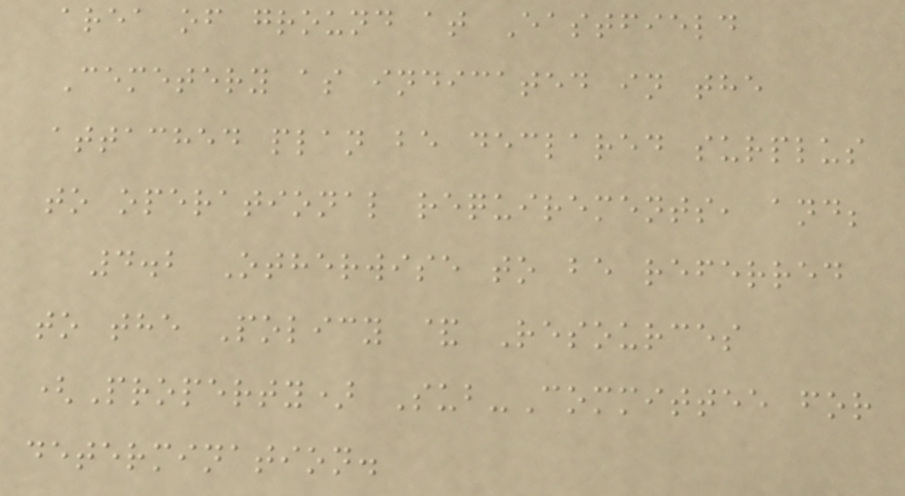area of ground at Eastfield
Cemetery as indicated in the
attached plan be declared surplus
to operational requirements, and;
4.2 Otherwise to be referred
to the Policy & Resources
(Property) Sub-Committee for
determination.
